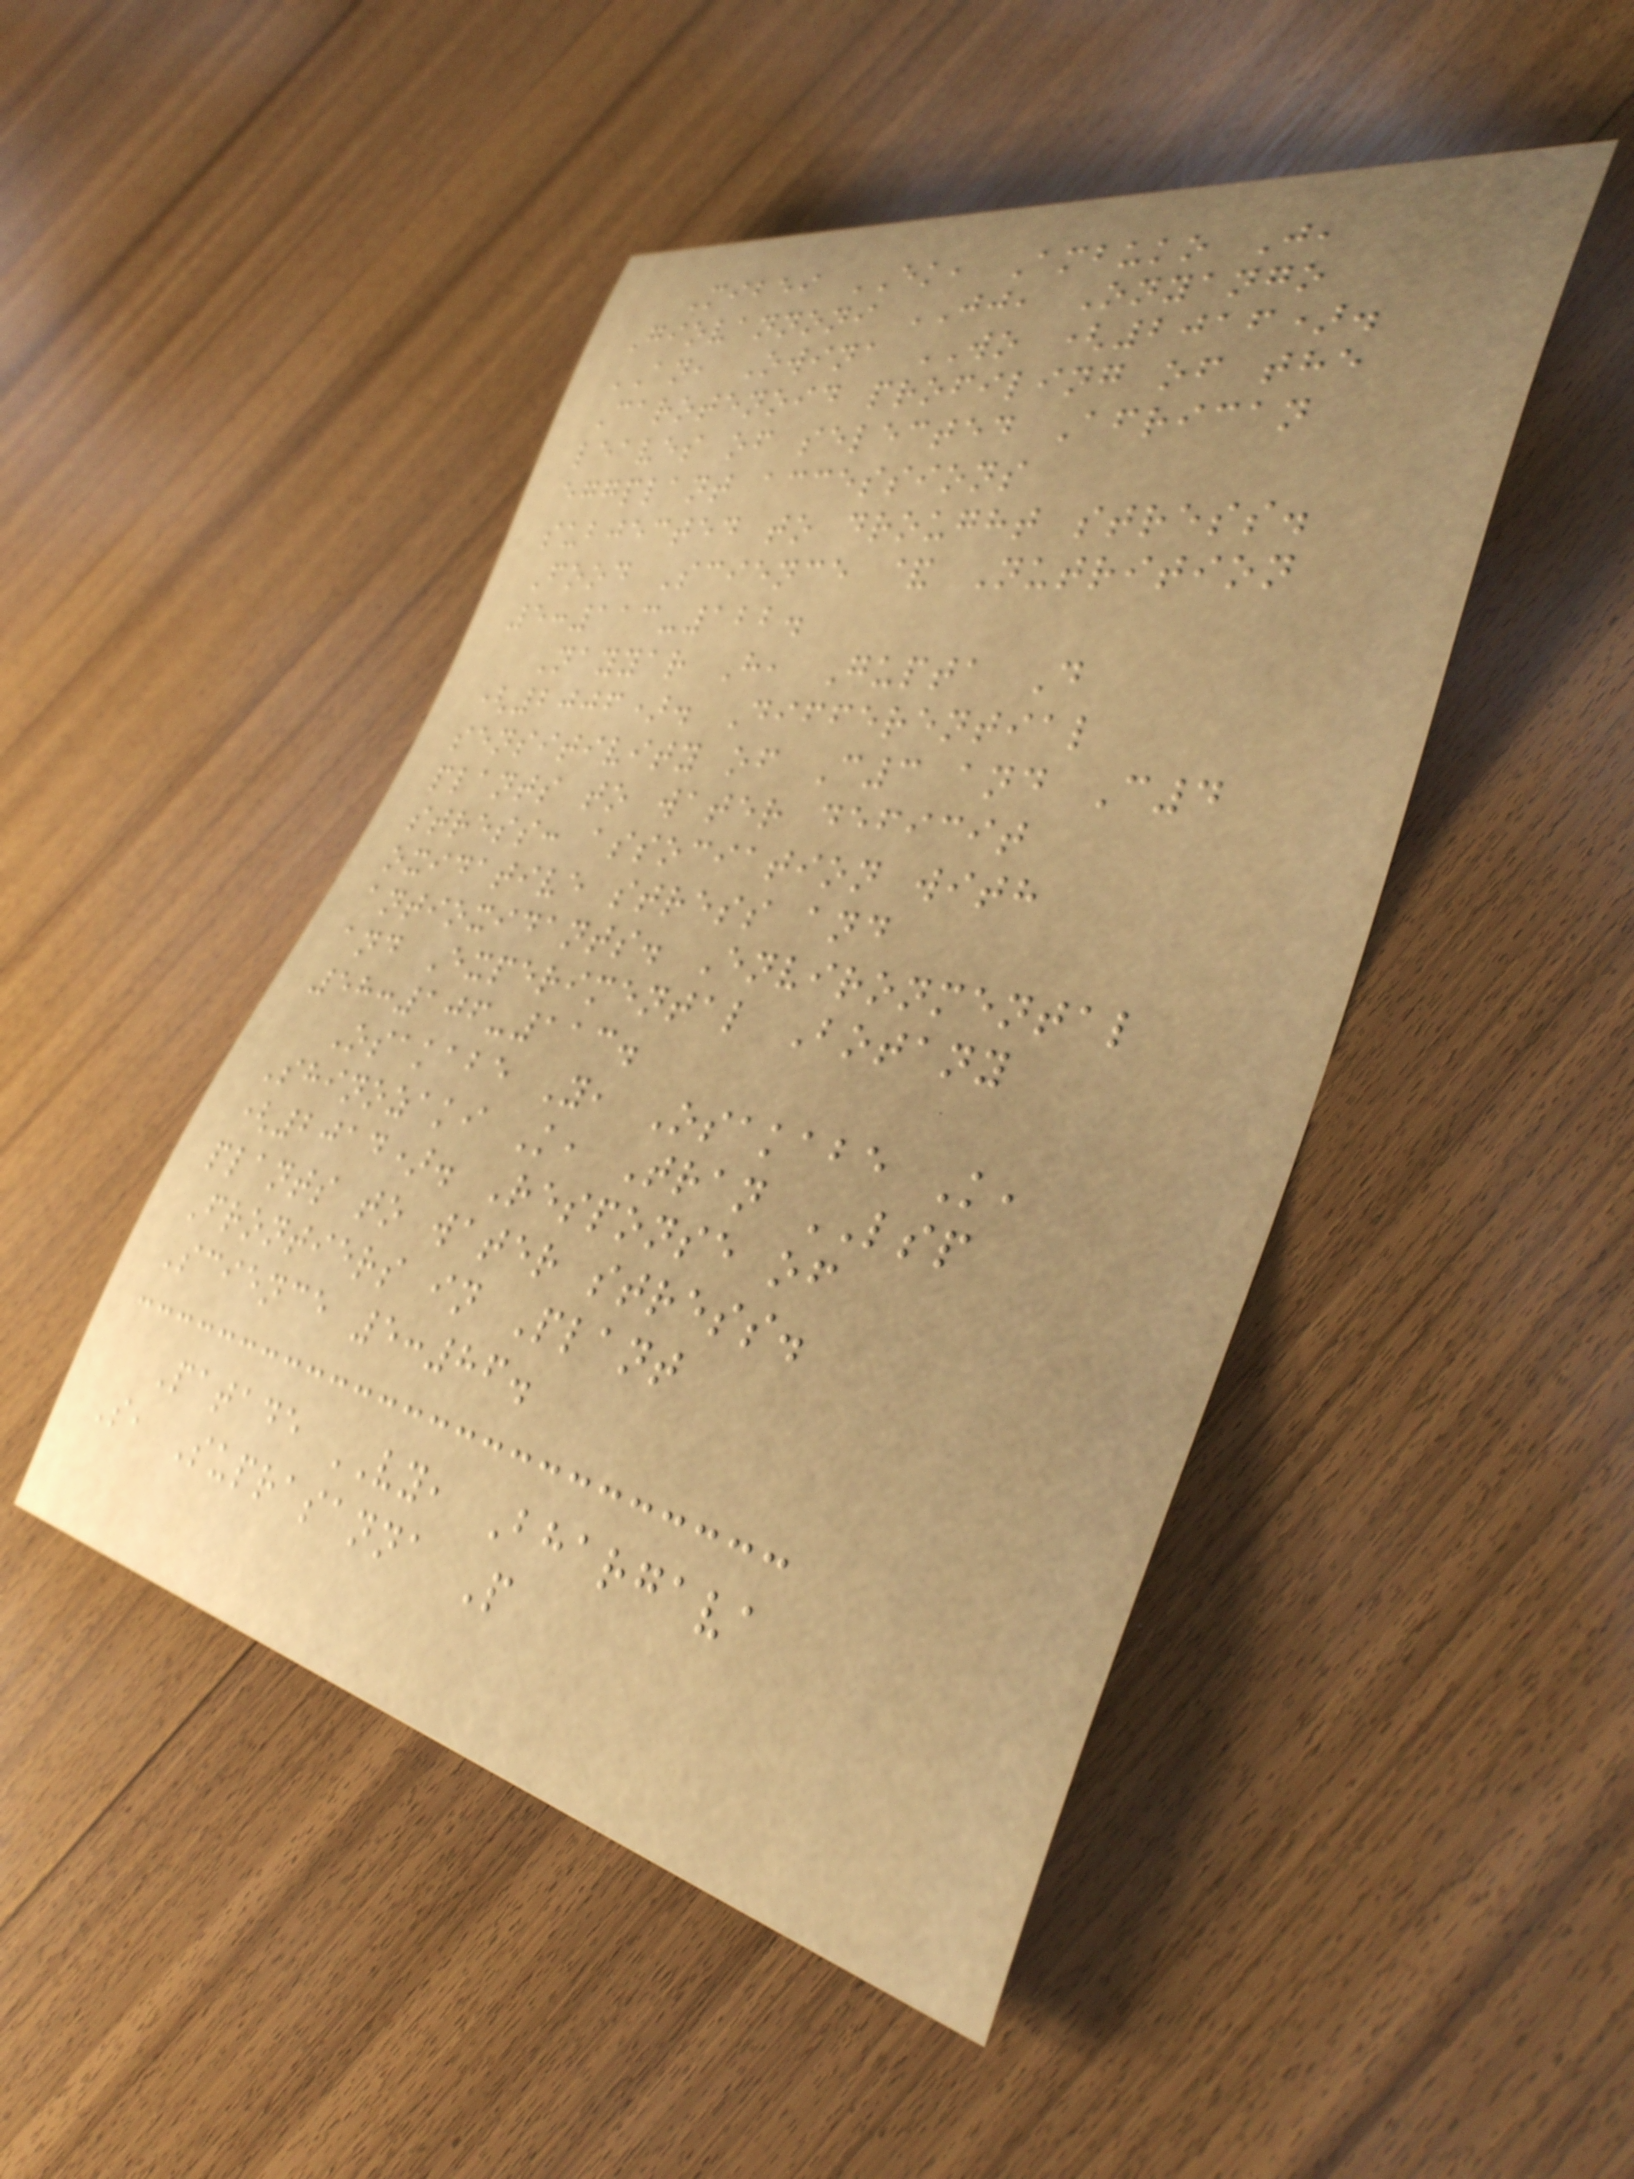Mibei EK, Ambuko J,
Giovannoni JJ, Onyango
AN, Owina WO (2016).
Carotenoid profiling of the
leaves of selected African
eggplant accessions
subjected to drought stress.
Food Science & Nutrition
5:113-122.
Nayyar H, Gupta D
(2006). Differential
sensitivity of C3 and C4
plants to water deficit
stress: association with
oxidative stress and
antioxidants. Environmental
and Experimental Botany
58:106-113.
Osakabe Y, Osakabe K,
Shinozaki K, Tran LSP
(2014). Response of
plants to water stress.
Frontiers in Plant
Science 5:86.
Patade VY, Bhargava
S, Suprasanna P
